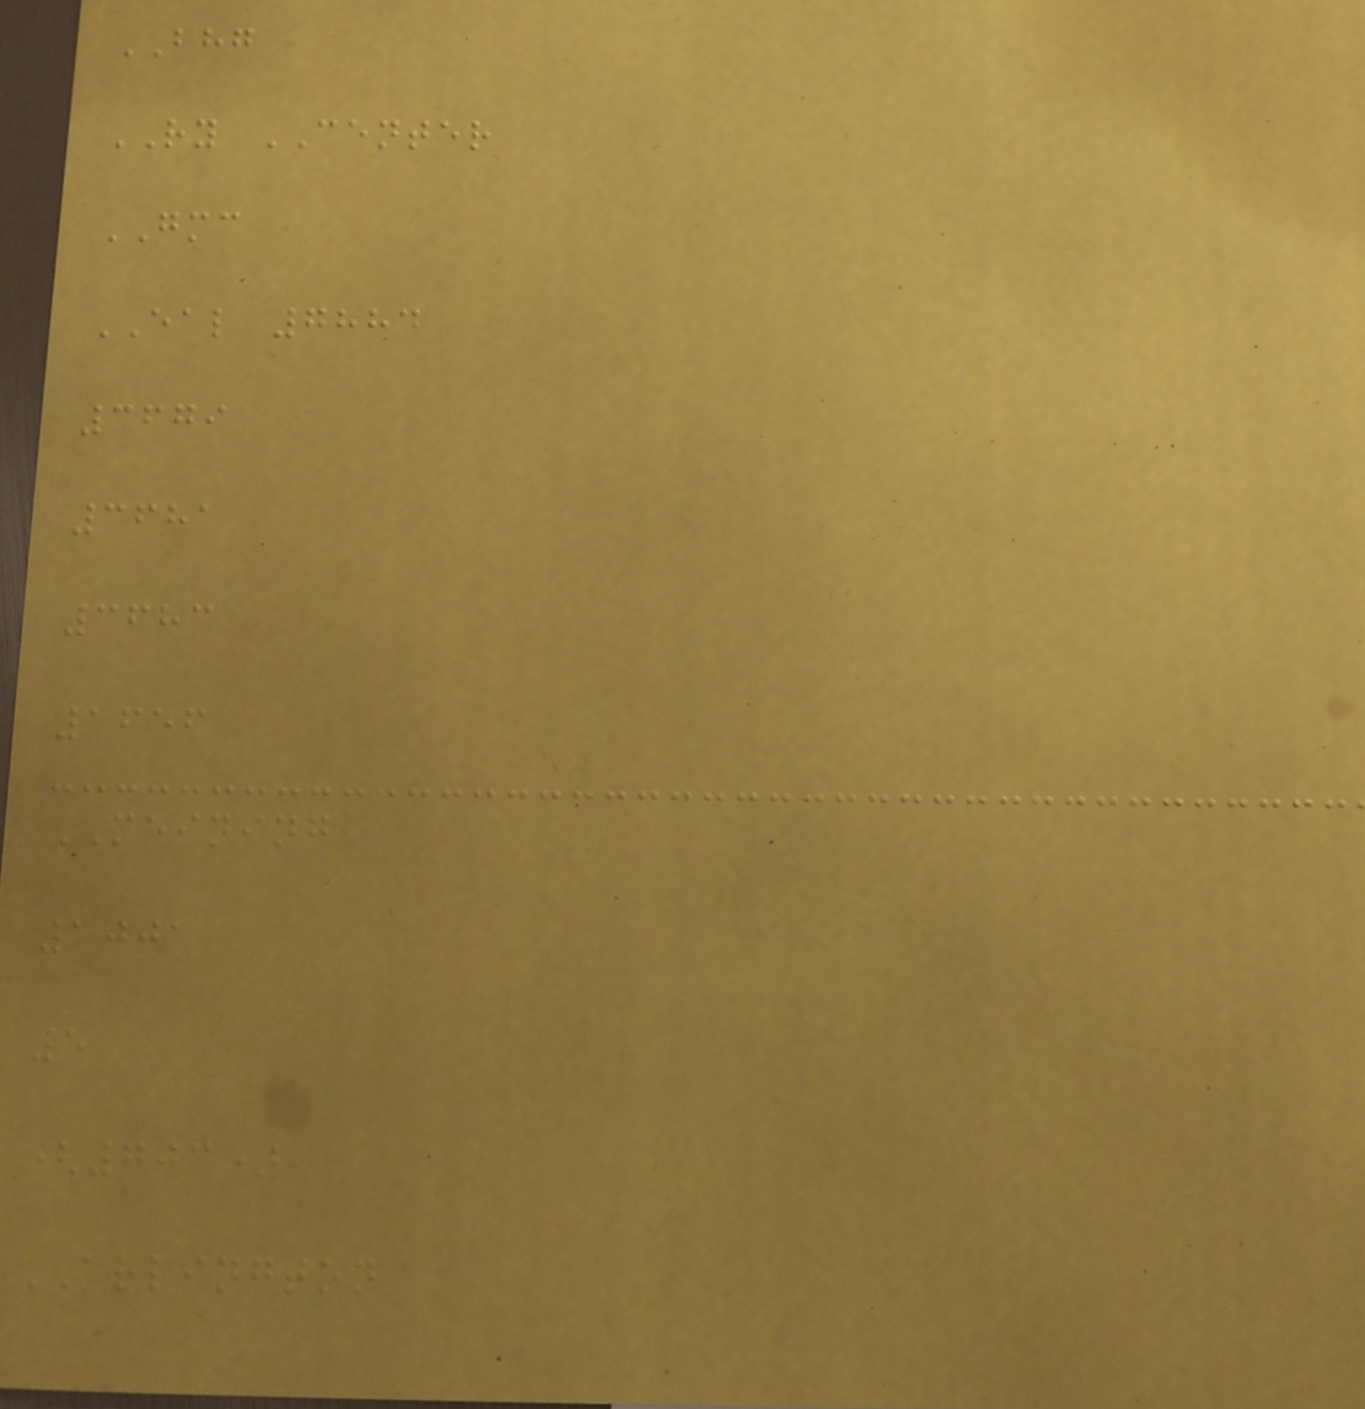BHG
RY CENTER
GMC
EAL 7884
3679
3681
3683
1656
MEINING
1001
5
(703)
ARLINGTON
